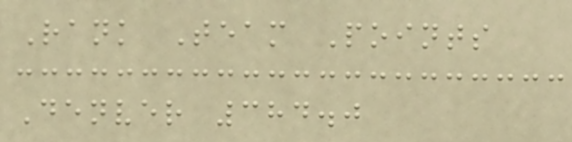Rank Team Points
Denver 384.0
